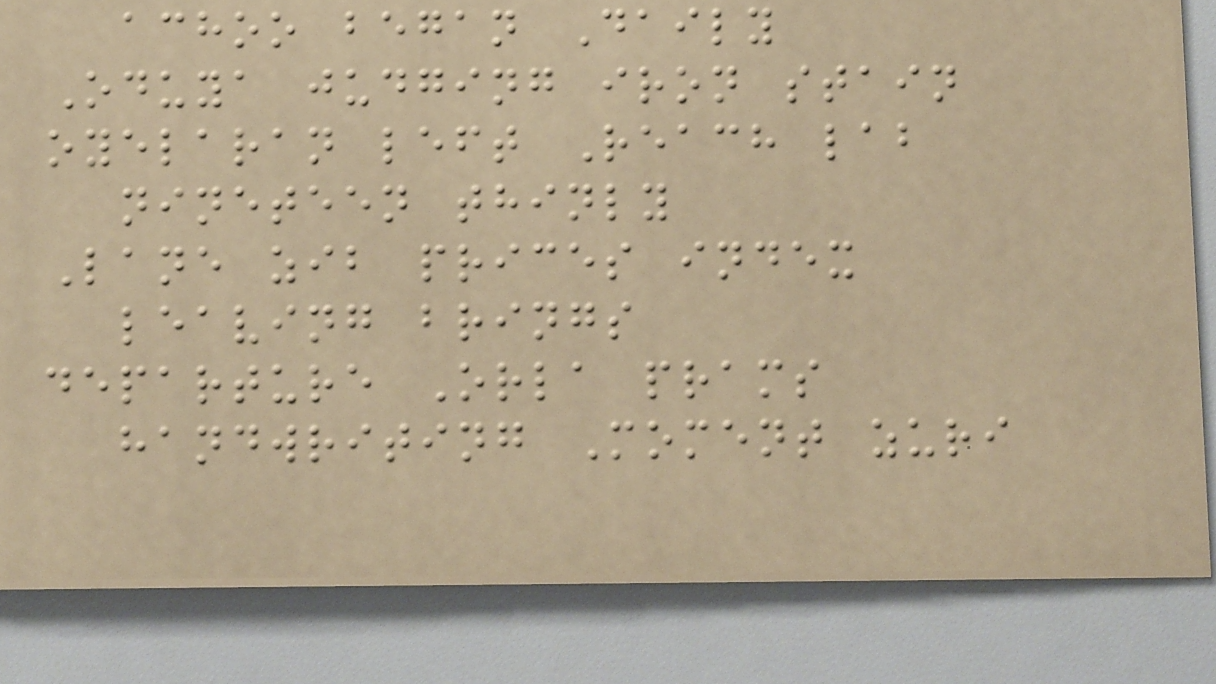achoo began Daily
Oduya judging iron stain
oyelaran left Reach lab
nineteen thinly
Lane zib prices index
leaving brings
departure Orla prams
handwriting Moment zuri
